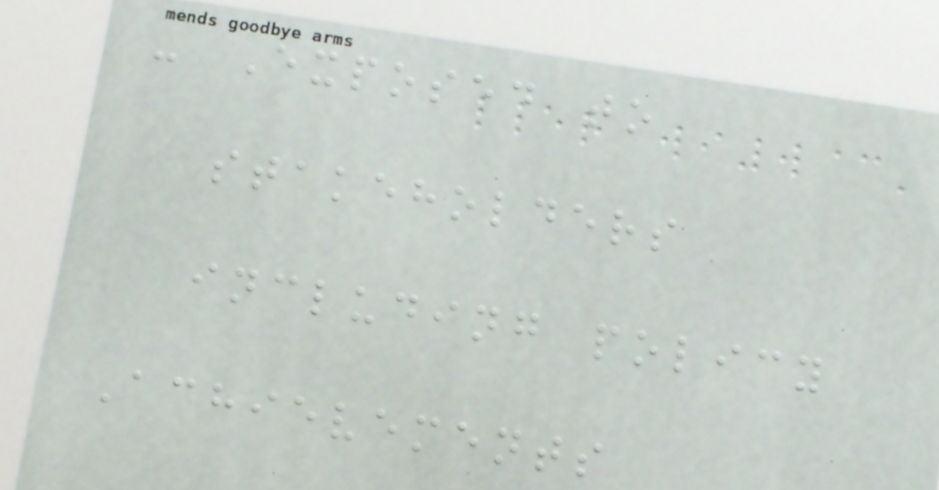- Exposed to
stakeholders
including policy
Achievements
